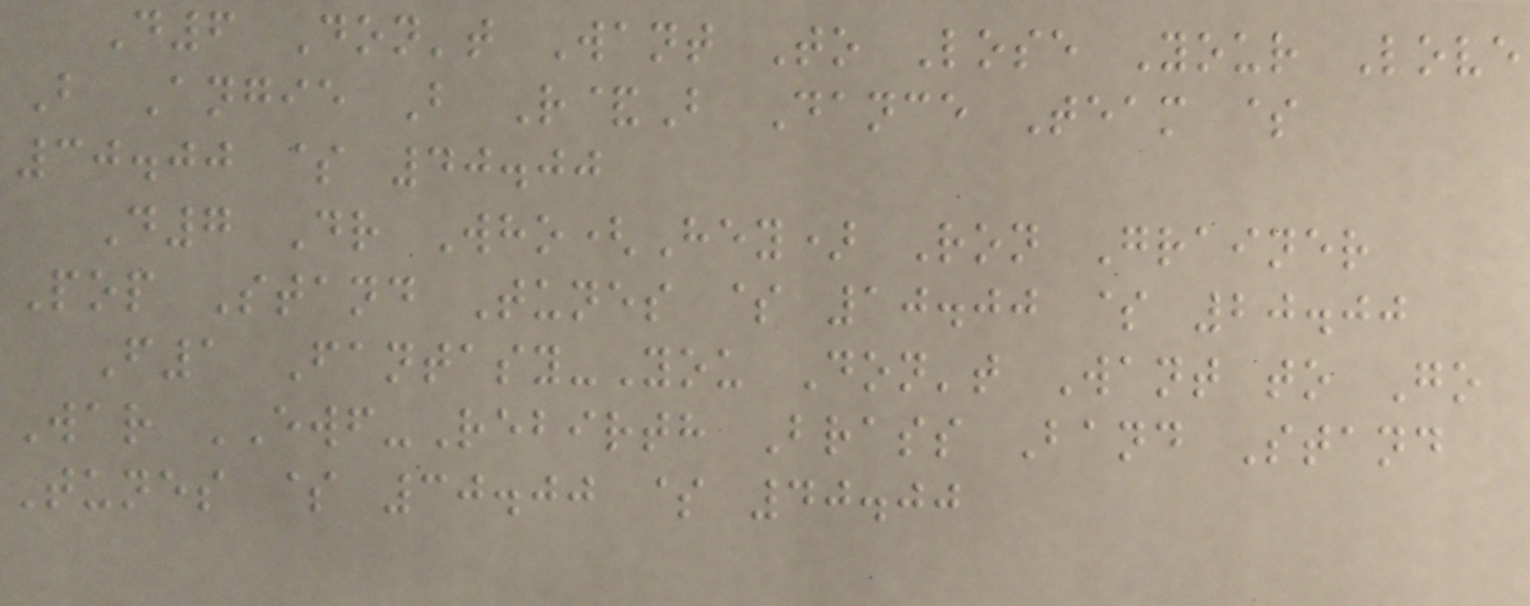D6 Don't Want To Lose Your Love
B Angie B R&B Dance Team $
30.00 $ 40.00
D7 Dr Who(Hey) Ron Grainer
Pop Stand Tunes $ 10.00 $ 20.00
F1 Fantasy-You Don't Want to Go
War EWF-Rebirth Brass Band Stand
Tunes $ 30.00 $ 40.00
